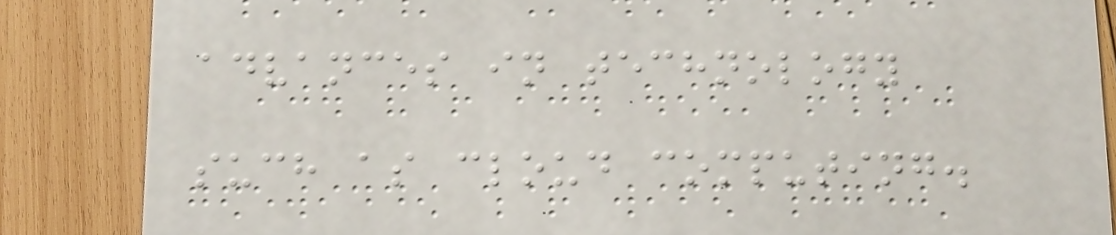advances in technology
such as cloud computing.
